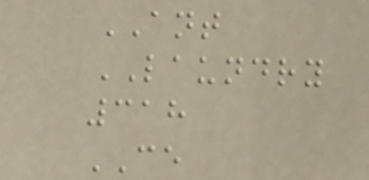ANT
LAUNDRY
318
CE
